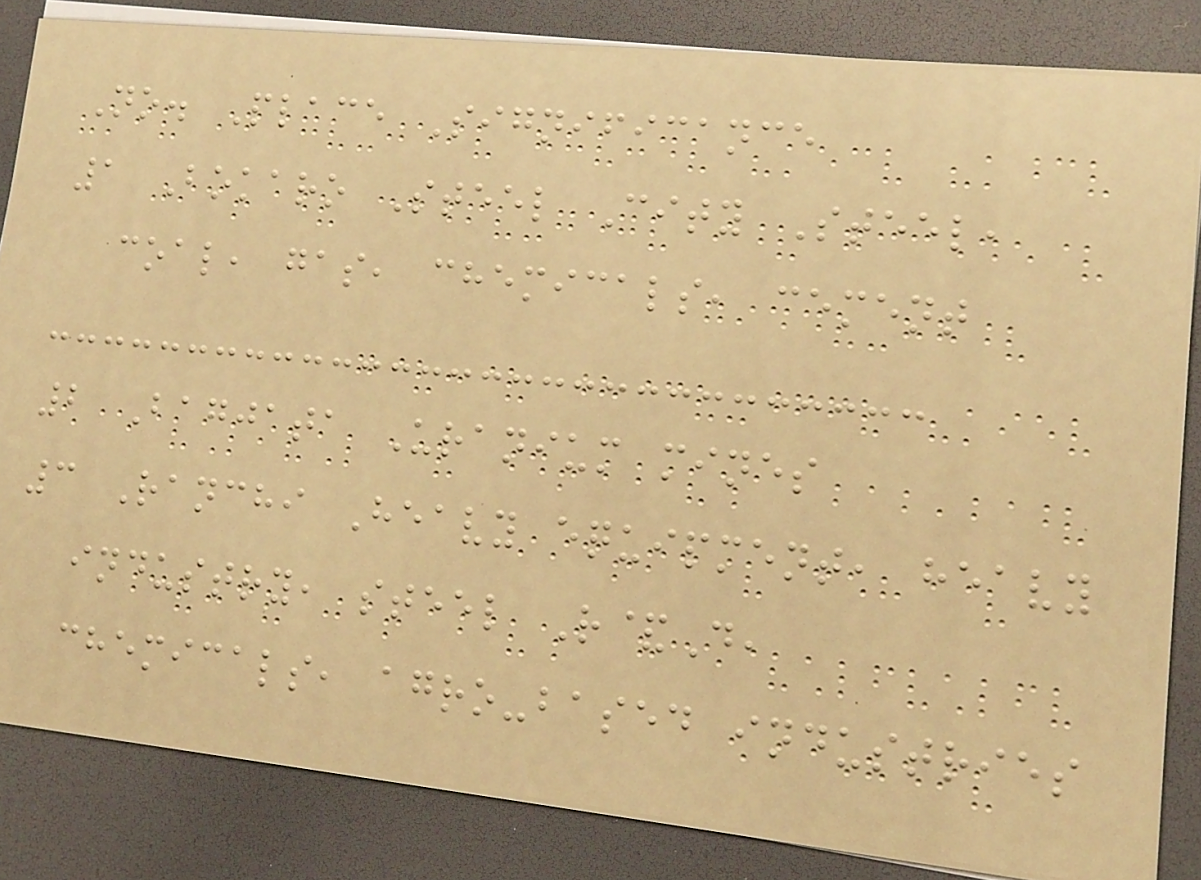No. Place Significance
1 Bokaro Steel City Steel,
coal, gas, chemicals, cement
2 Bagjata Uranium mines
3 Ranchi Heavy equipment, heavy
industry, steel R&D,
chemicals, agro-based industries
